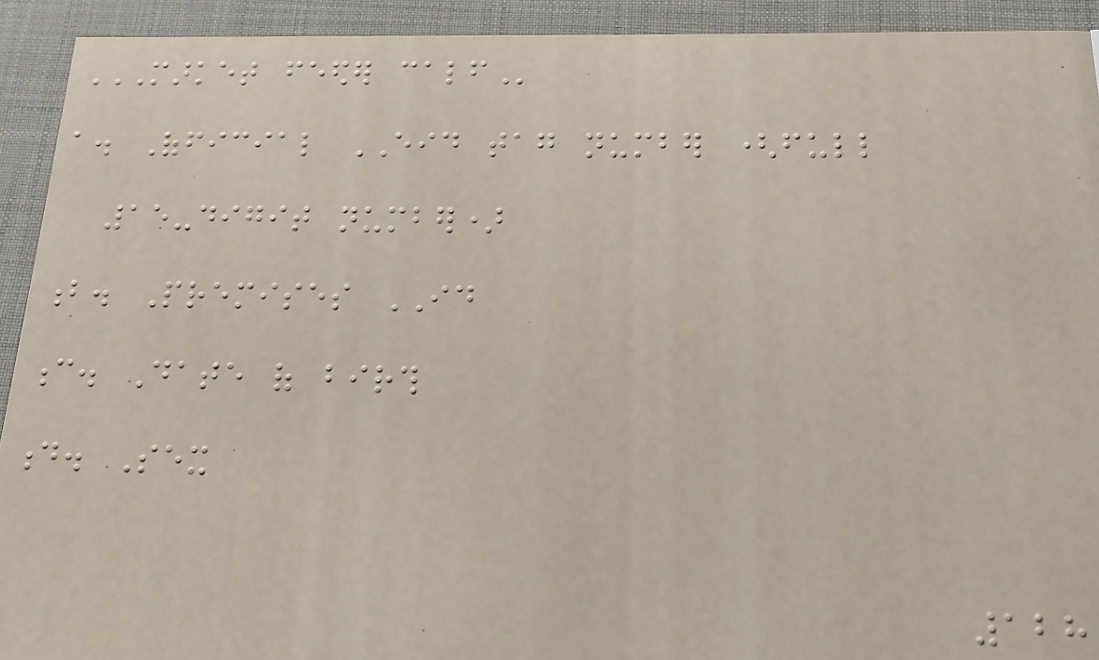MARKET FEEDER CALF
a. Official EID tag number (full
15-digit number)
b. Premises ID
c. Date of birth
d. Sex
128
